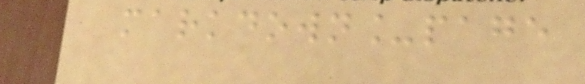markdown_page
